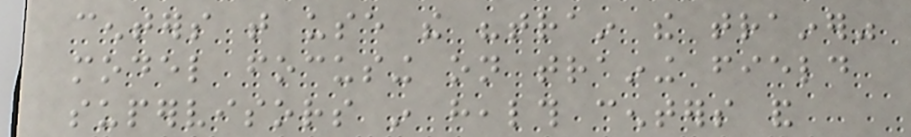centers that use the "train the trainer"
model focusing on training field
supervisors in health centers and
